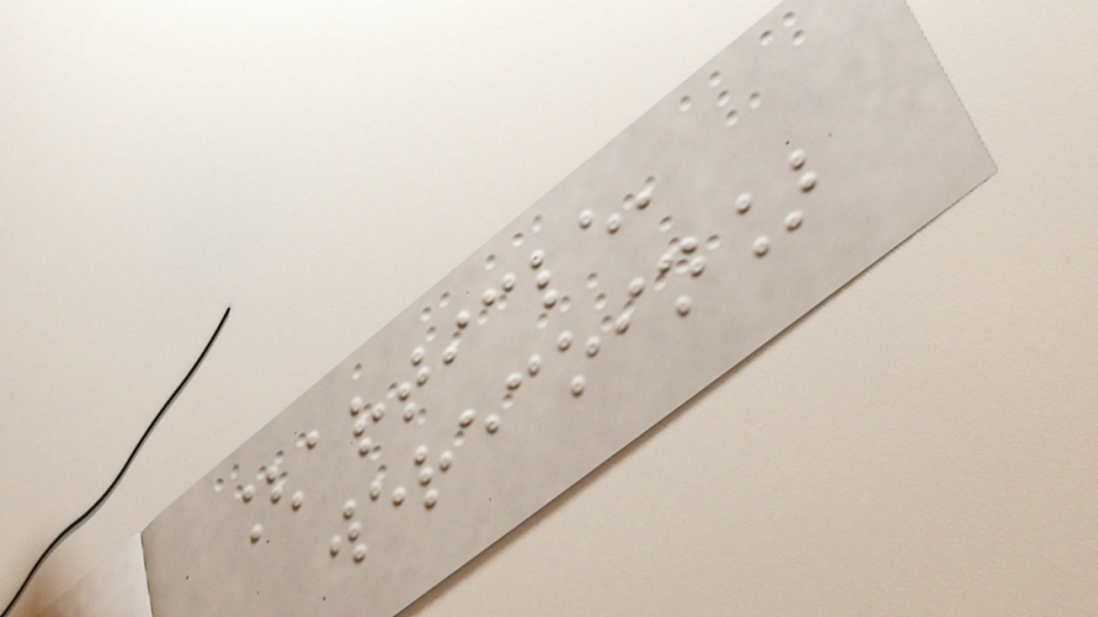[article,
werecoin]
